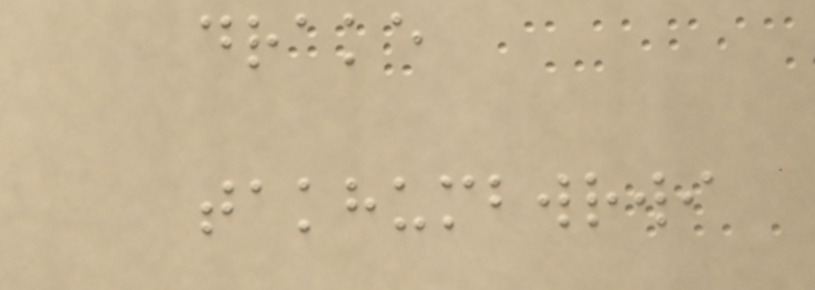drake
takhumbwrwi
